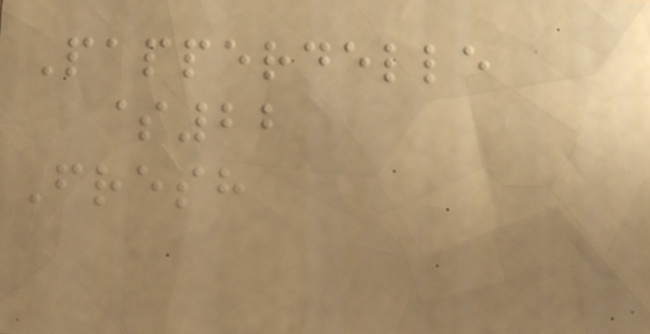Papperdelle
$22
Fresh
